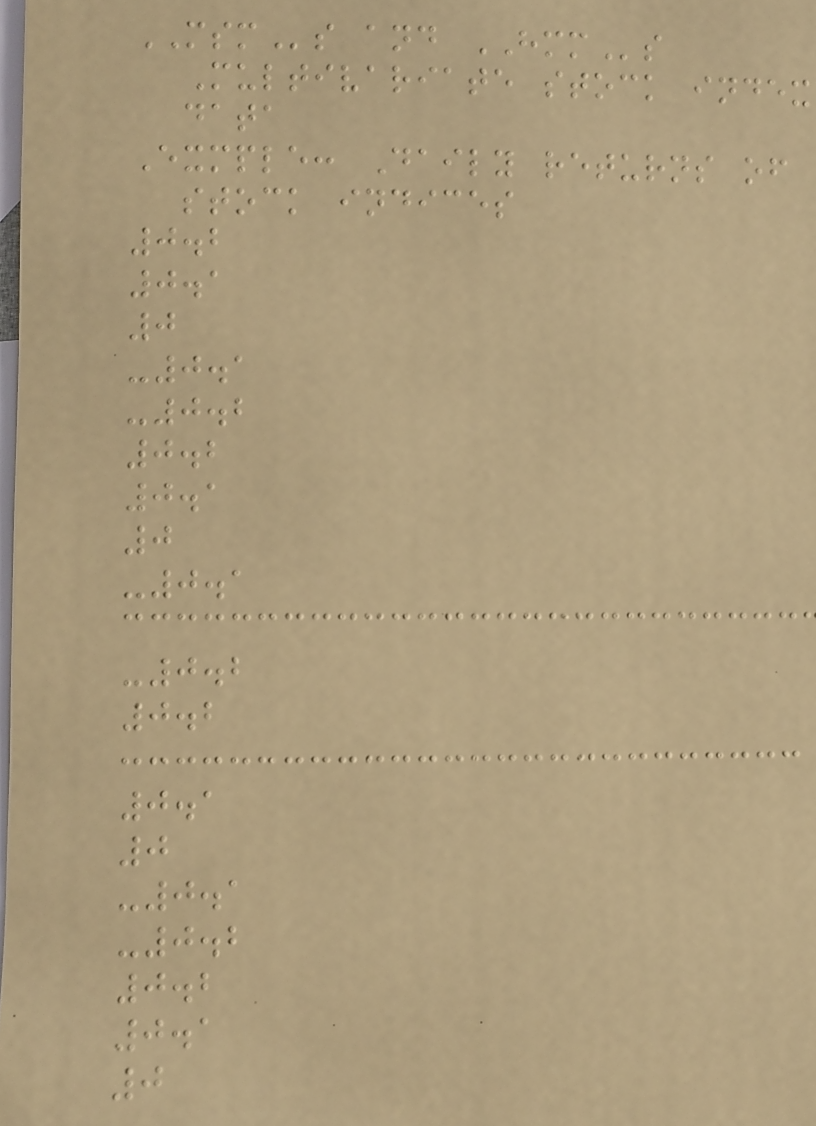MSMs and HMMs
Multivariate stock index
data
Exmple: Daily returns of
stock indices
0.2
0.1
0
-0.1
-0.2
0.2
0.1
0
-0.1
-0.2
0.2
0.1
0
-0.1
-0.2
0.2
0.1
0
